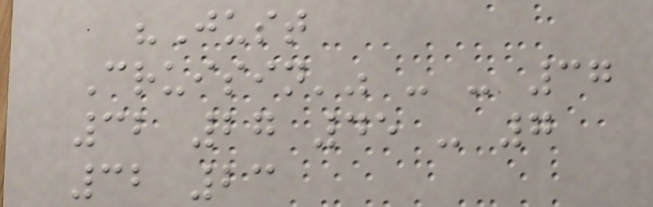"Just
Cruisin'" - - 37
32 27 45 - 7
32 23
